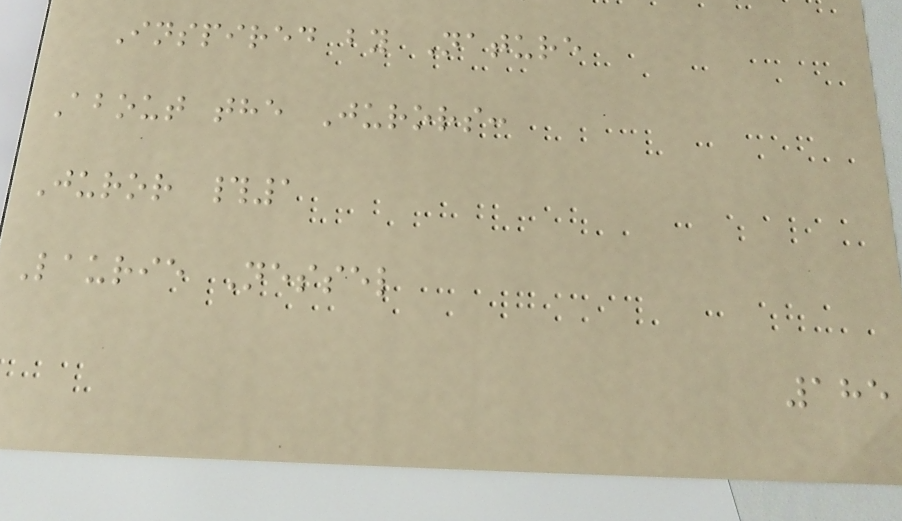Inspired by Nature
About the Jurors:
Juror #1
Laurie Nessel
185
